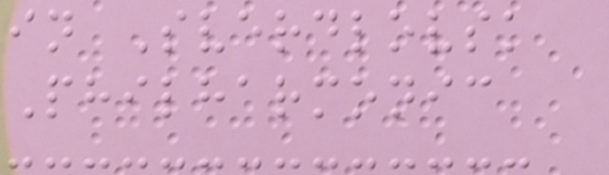in Sverdlovsk
Philharmonic
